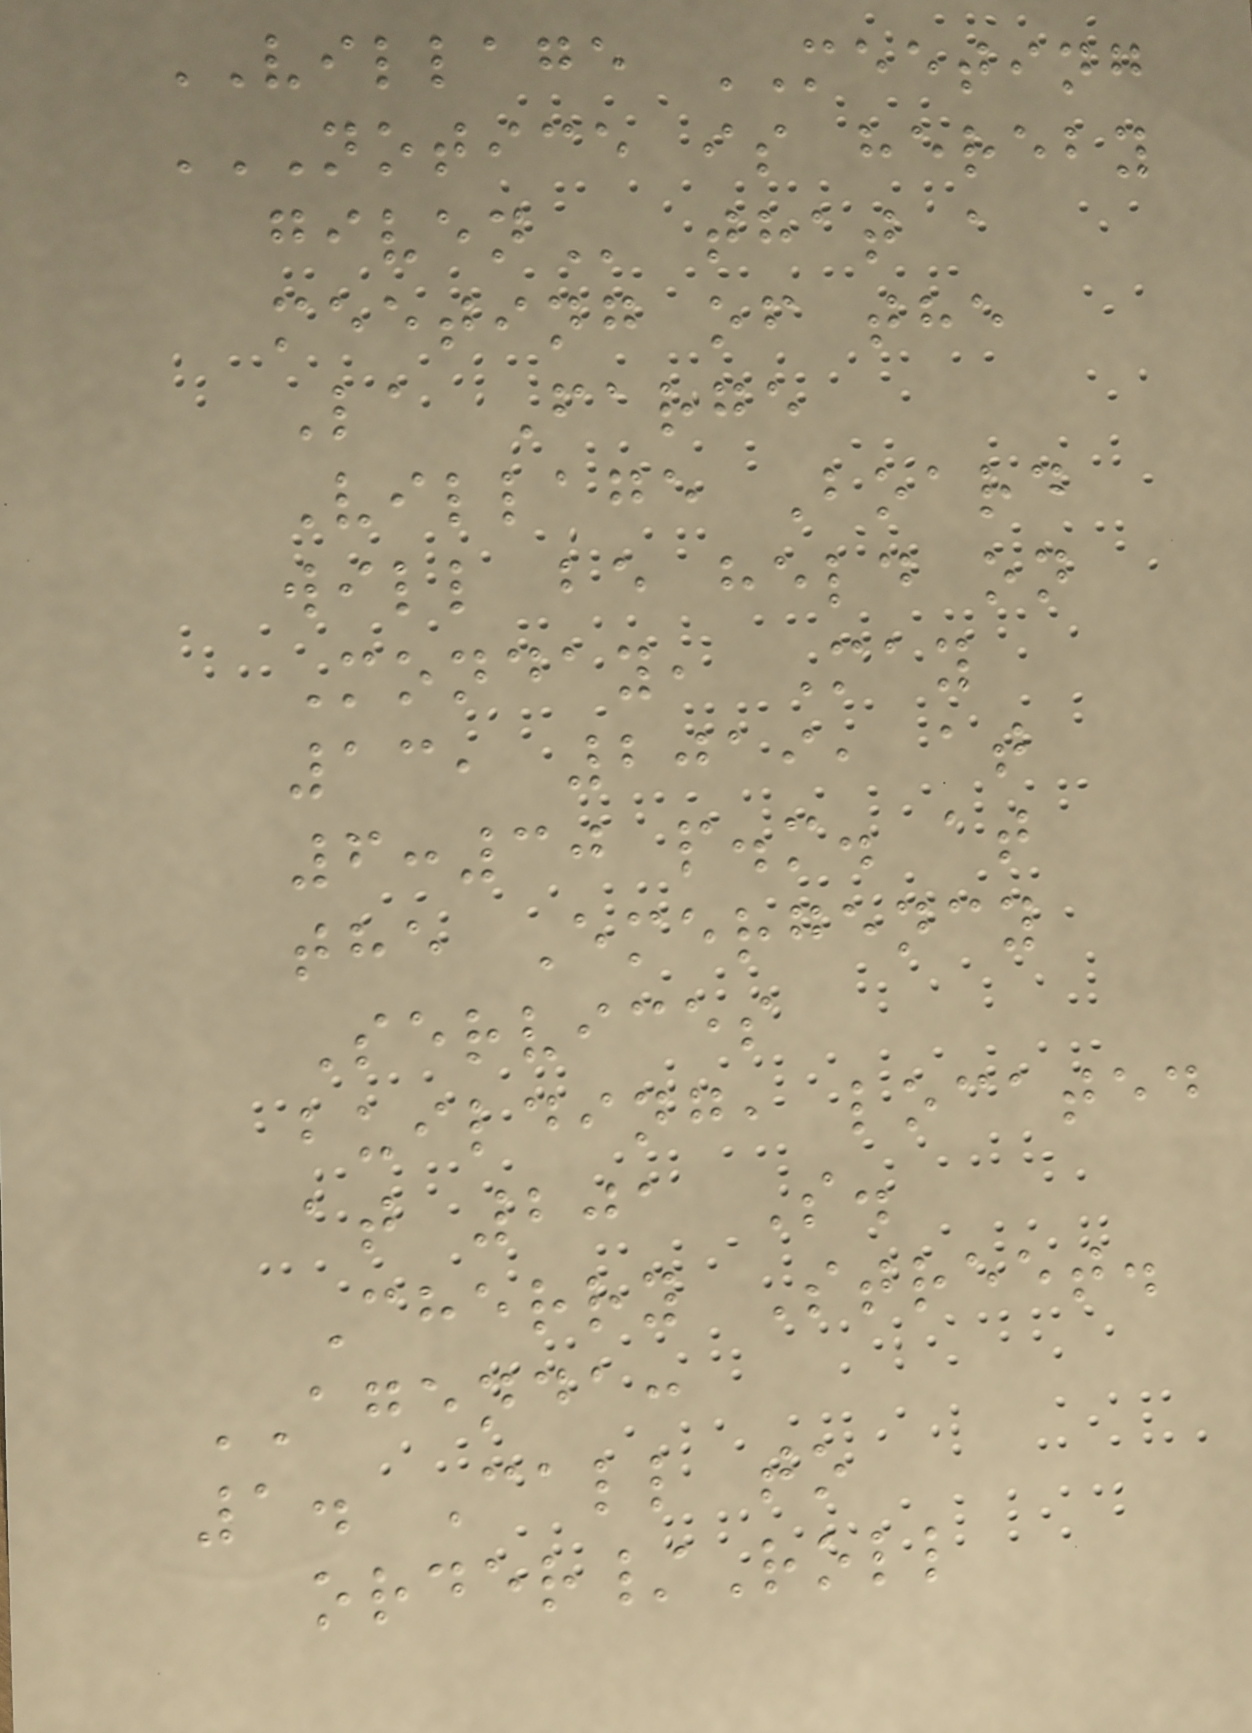VILLAGE MEETING
NOTICE IS HEREBY
GIVEN that a
meeting of the
La Farge
Village Board
will be held on
Monday, May
13, 2019, at
6:30 p.m. at
the Emergency
Services
building, located
at 201 S.
Cherry Street.
AGENDA:
1. Call to
order/Roll
